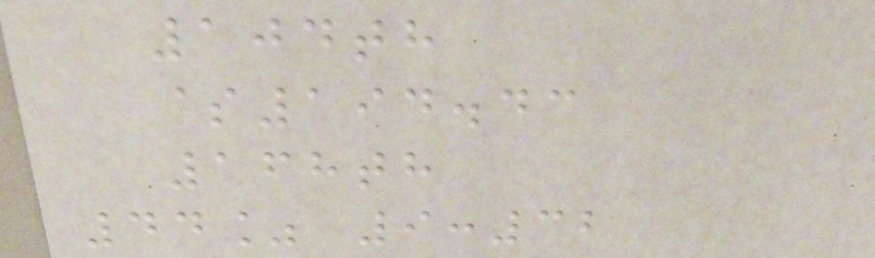104th
$194.43
168th
44% 9:32
